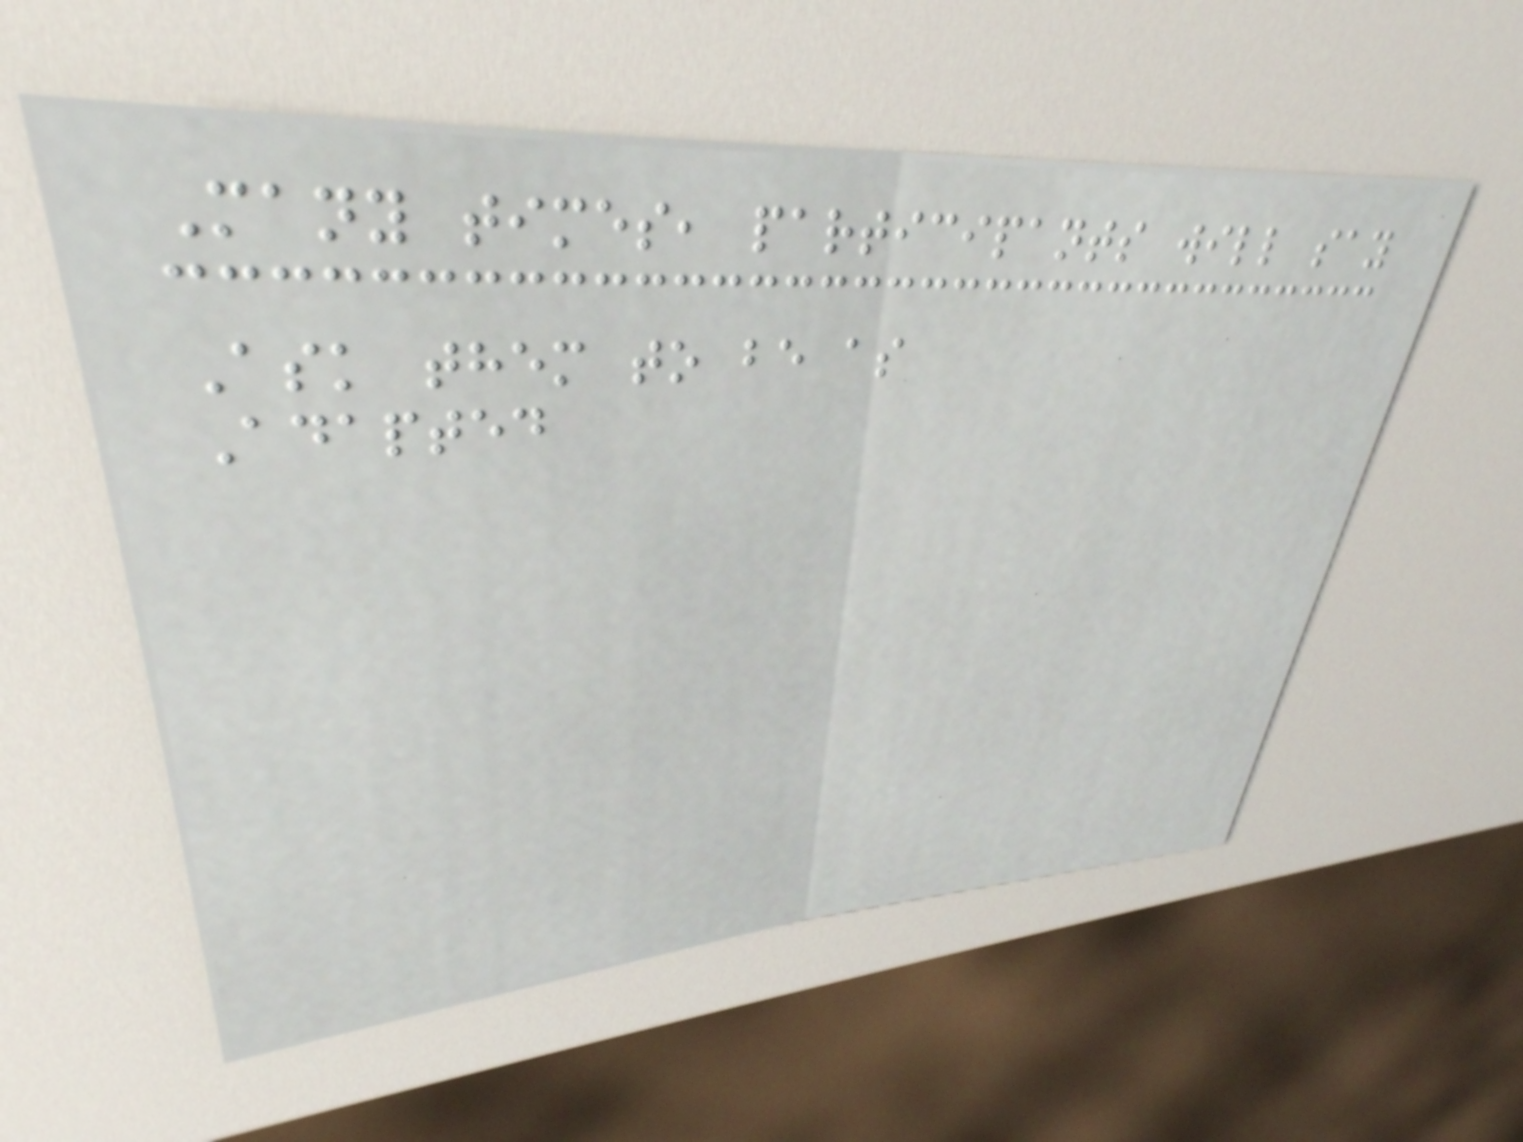Many times, participants will say
Ask them to be as
Adapted
